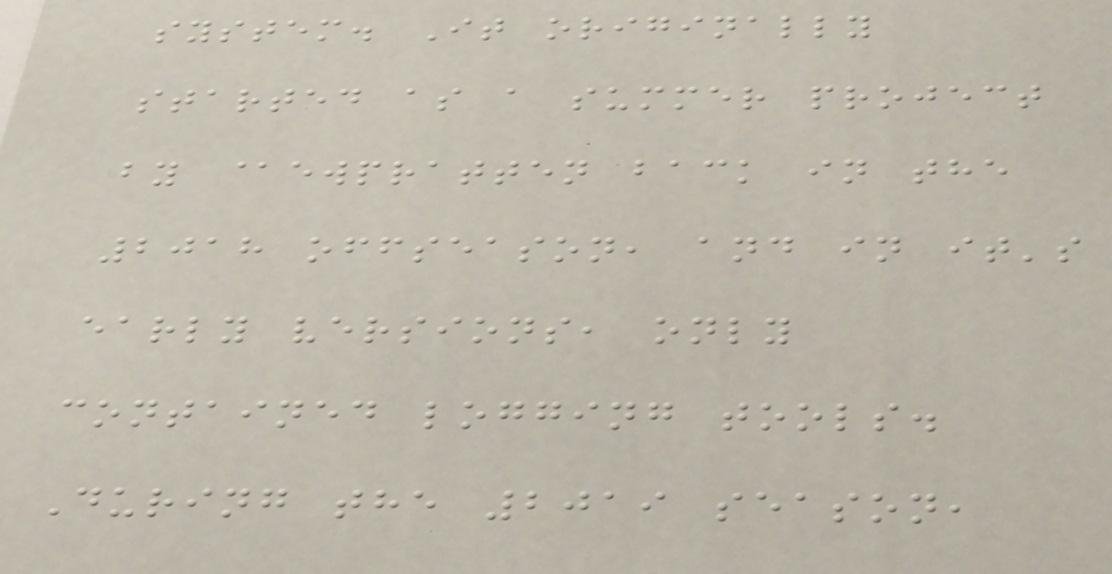system. It originally
started as a summer project
by @ewpratten back in the
2018 offseason, and in it's
early versions, only
contained logging tools.
During the 2019 season,
